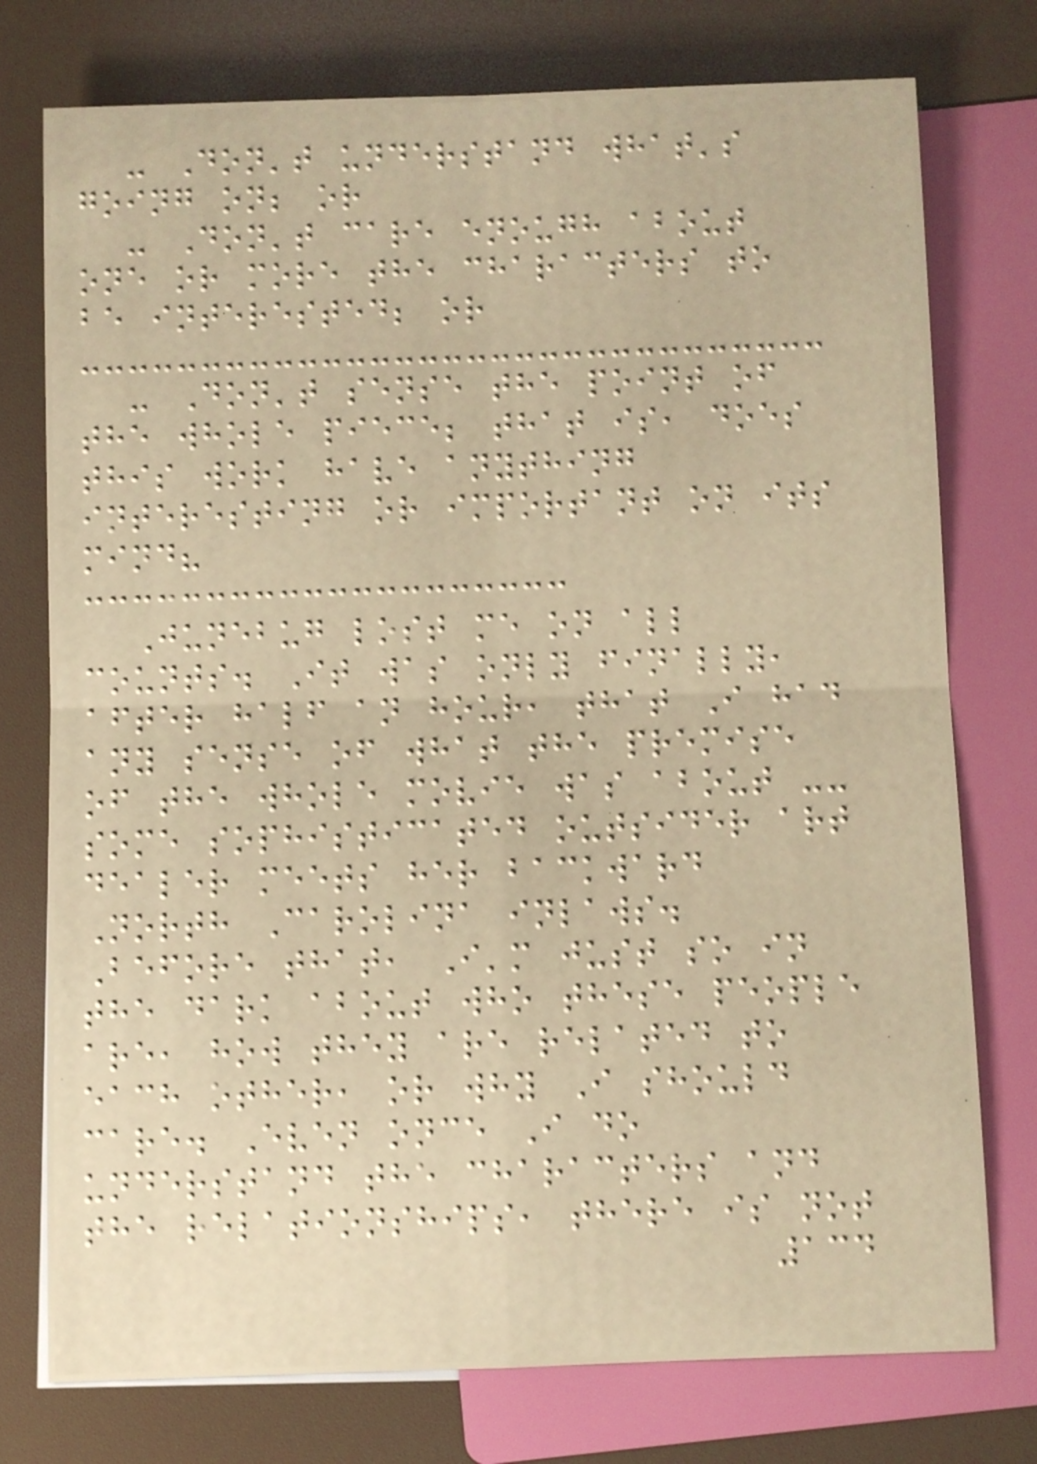- Don't understand what's
going on; or
- Don't care enough about
one or more the characters to
be interested; or
- Don't sense the point of
the whole piece; that is, does
this work have anything
interesting or important on its
mind?
Junebug lost me on all
counts. It was only finally,
after half an hour, that I had
any sense of what the premise
of the whole movie was about --
some sophisticated outsider art
dealer meets her backward
North Carolina inlaws.
Before that, I'm just so in
the dark about who these people
are, how they are related to
each other, or why I should
care. Even once I do
understand the characters and
the relationships, there is not
134
